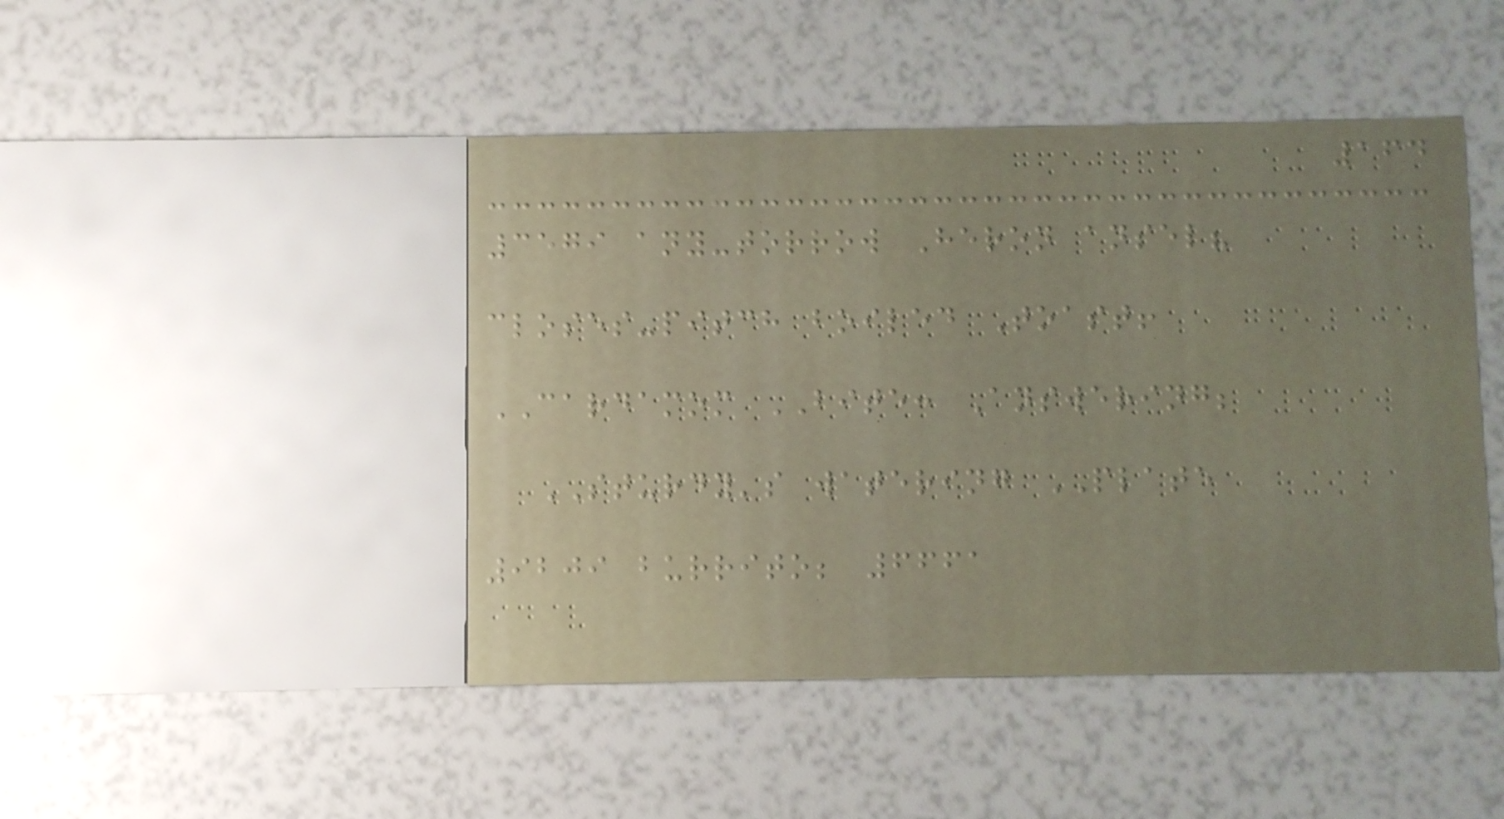164
3579 any-torrow Heron ansel?
closes-pitch boiled Toast!
CARDAMOM BITE: Answering;
STURDY's watering PLATE
9209 burrito; 6661
